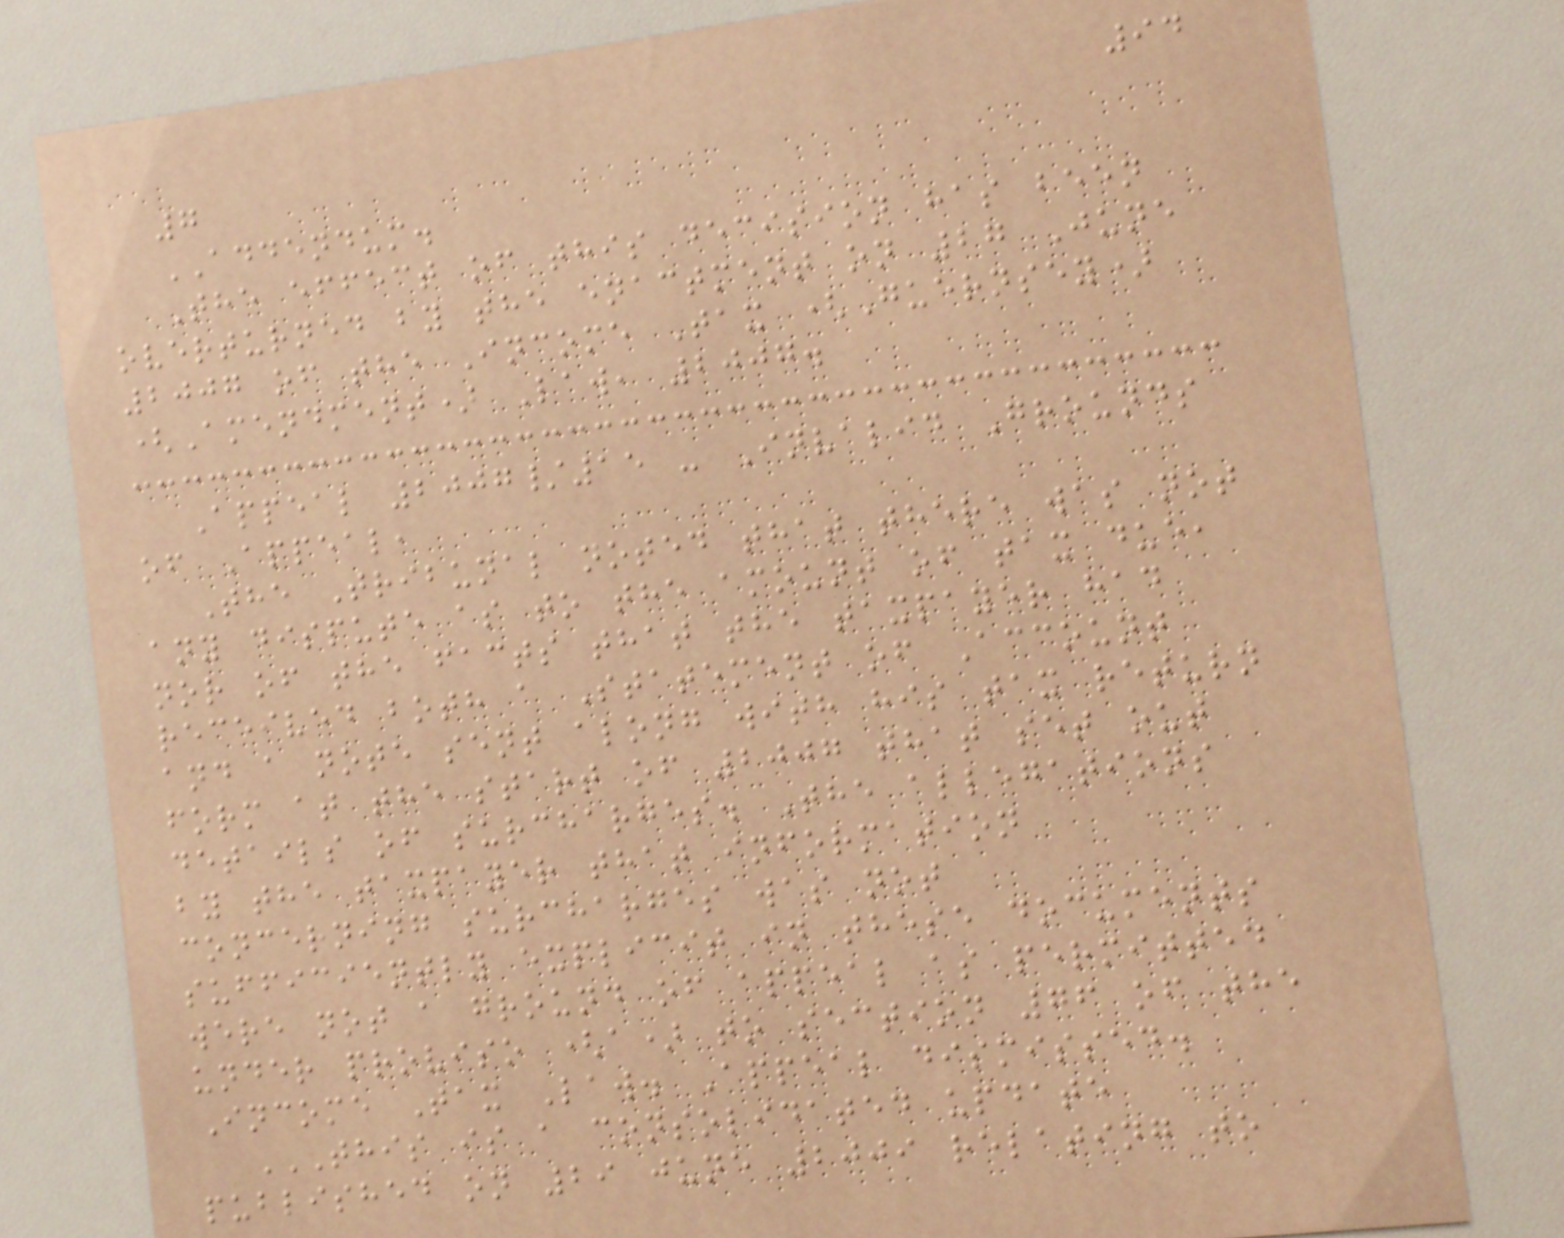94
7
ADDENDUM.
The effect of this decision has been
overturned by the enactment on 27 June
2007 of the Income Tax (Guernsey)
(Amendment) Law, 2007.
Appeal 2007/15 - Invalid Grounds
of Appeal,
The Tribunal noted that there was not
any dispute as to the amount of tax due,
nor of the facts that the taxpayer had
received both a Statement of Account
and a note sent along with his tax return
form at the start of 2007 that set out
details of surcharges. The allegations
by the taxpayer that information
concerning surcharges was not
sufficiently explicit in these documents
were not a ground of appeal as permitted
under proviso (a) to section 76 of the
Income Tax Law. Appeal dismissed.
THIS IS A CONSOLIDATED UPDATE
PUBLISHED ON 29 JUNE 2009 RELATING TO
